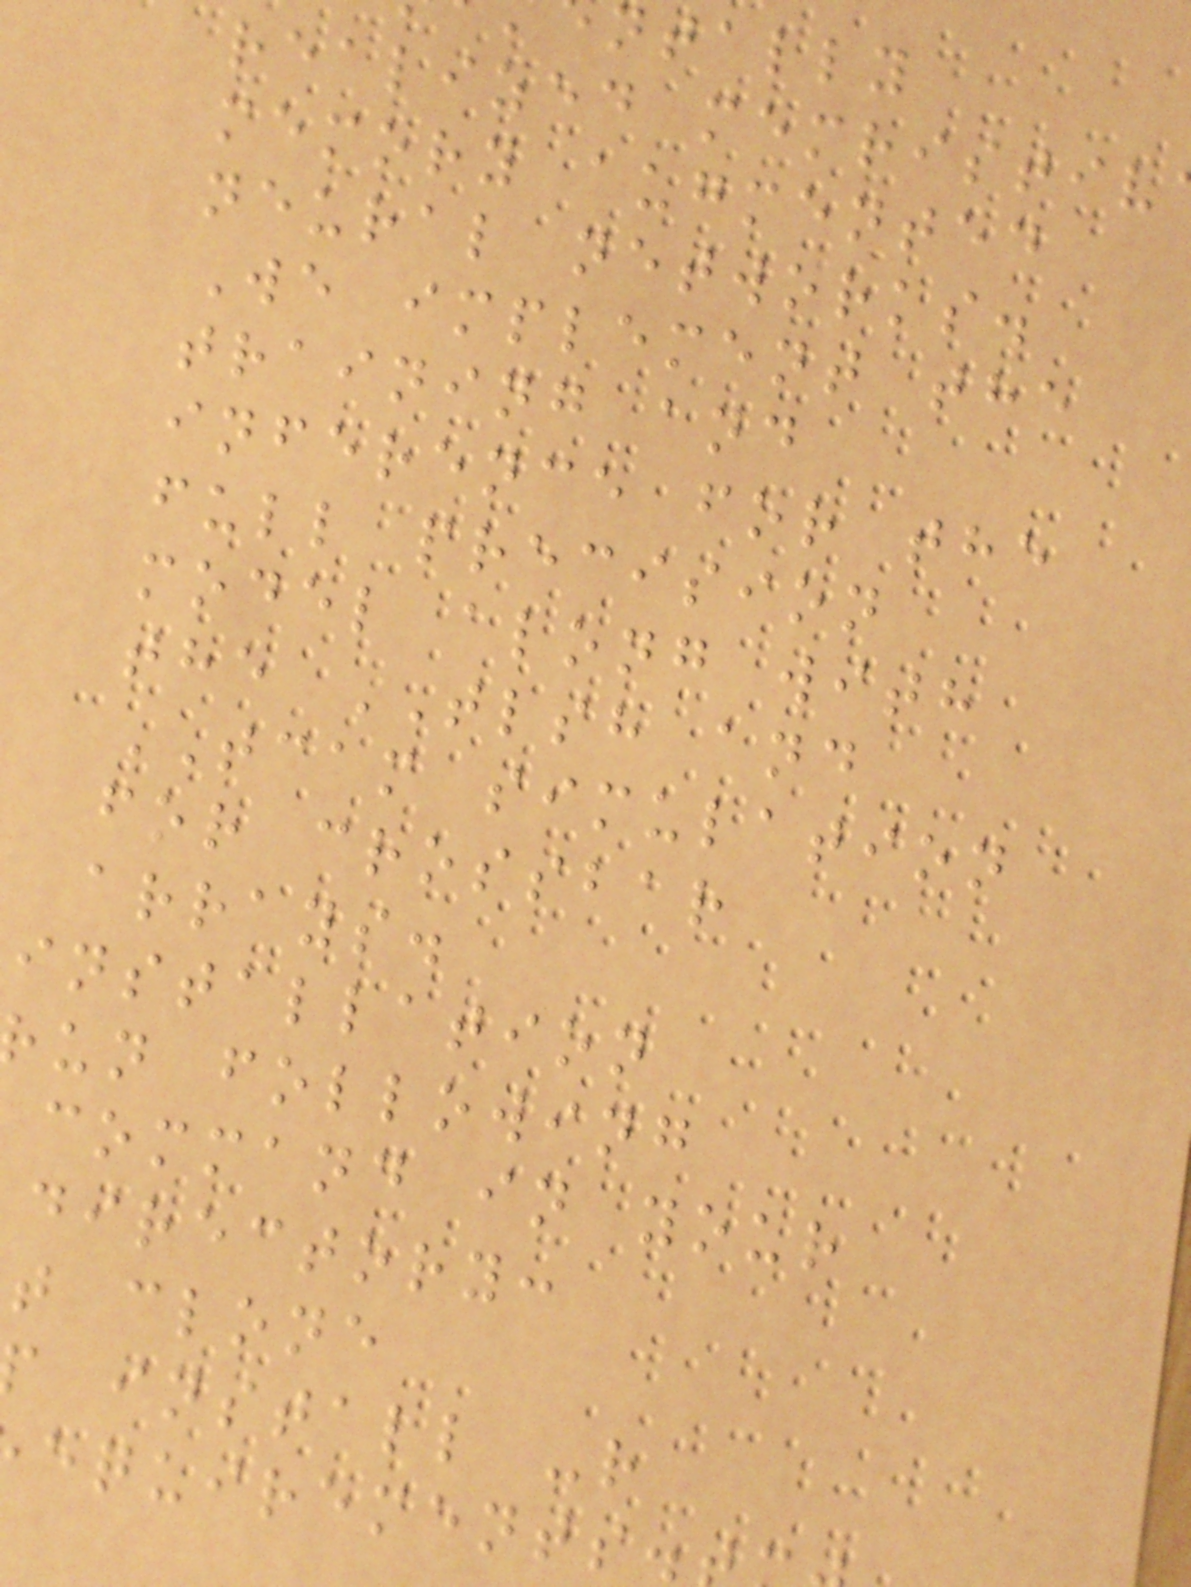ntally
realized memristiv
memory augmented
neural networks.
We implement the
training and
inference for the
full precision
model along with
the TLSH and
TCAM simulation
for crossbar
arrays.
installation
un following
command in your
directory:
t clone
install -r
